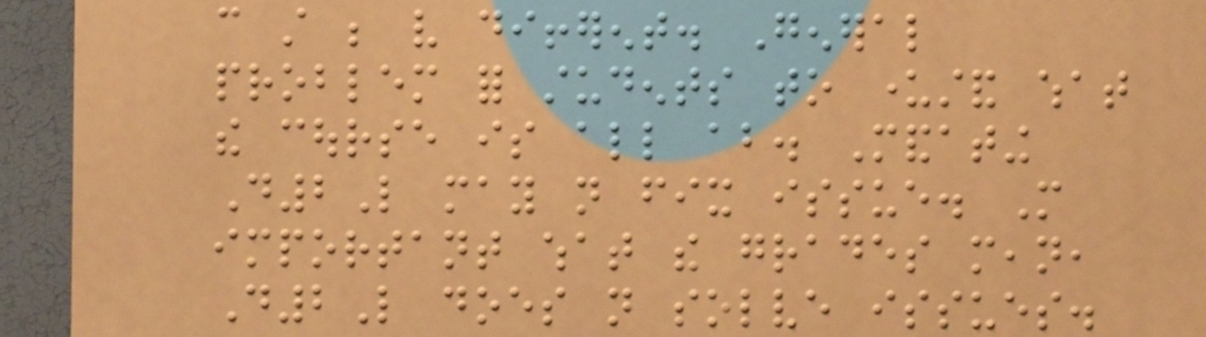can still be very different. General
problem for students to understand what
the course is all about. Mandating
D2L may not fix issue. More
important what the grades mean,
D2L does not solve issues.
